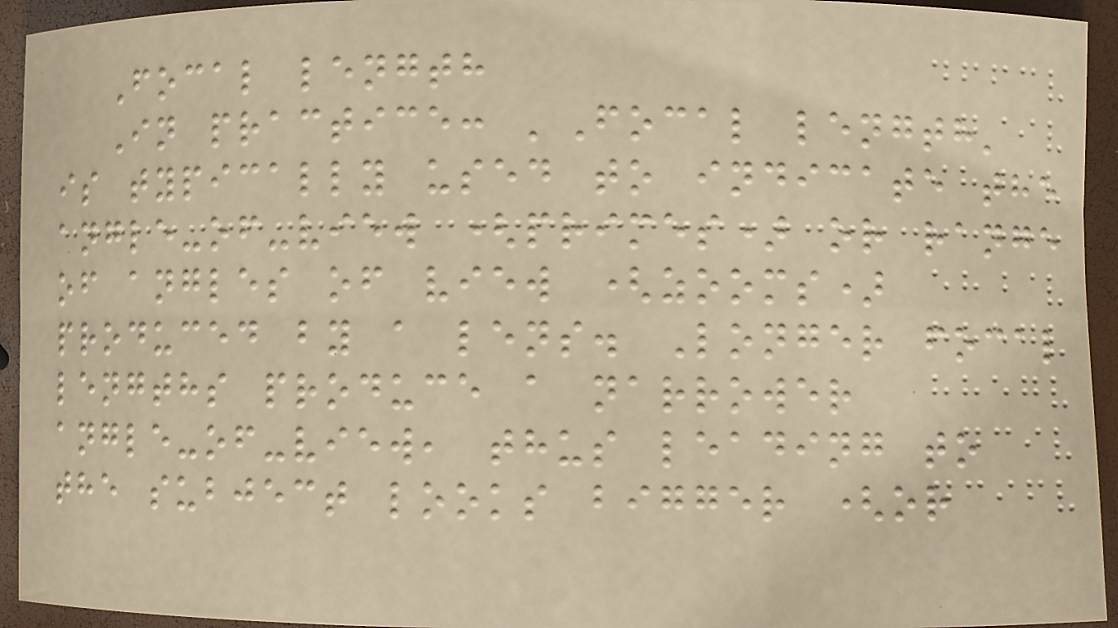Focal length
In practice: 'Focal length'
is typically used to indicate the
angle-of-view (primes) or range
of angles of view (zooms)
produced by a lens. Longer focal
lengths produce a narrower
angle-of-view, thus leading to
the subject looks bigger (or
